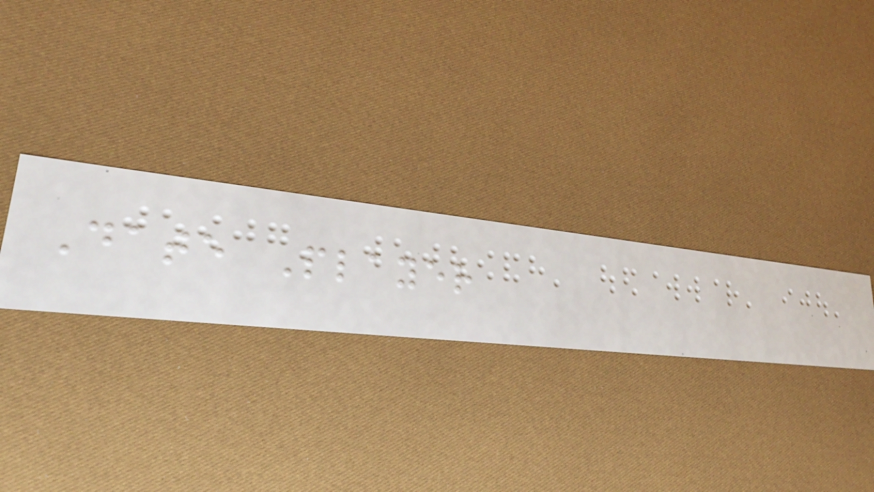Date Player
